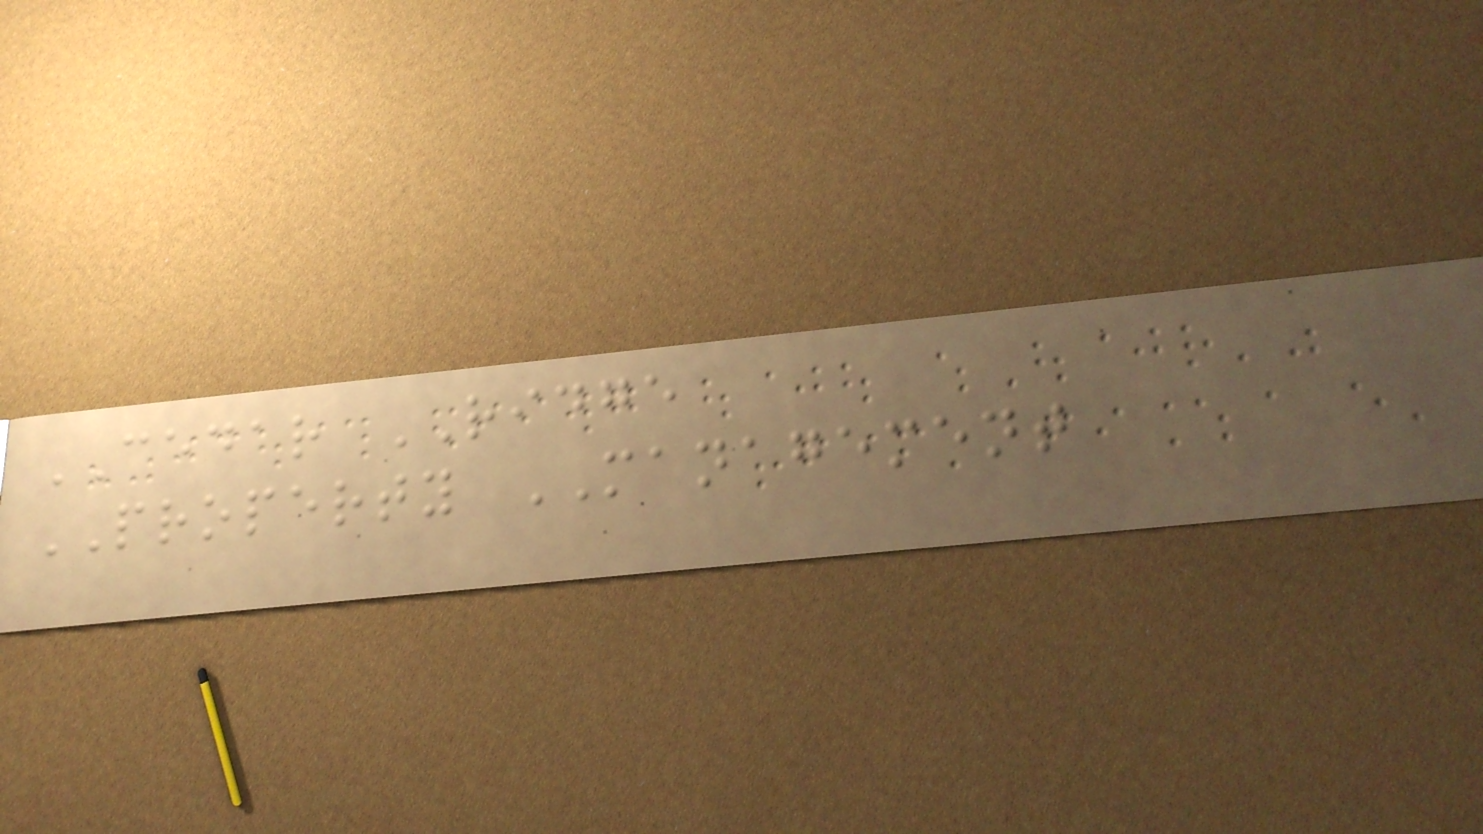CEDAR RIDGE
PROPERTY MANAGEMENT
